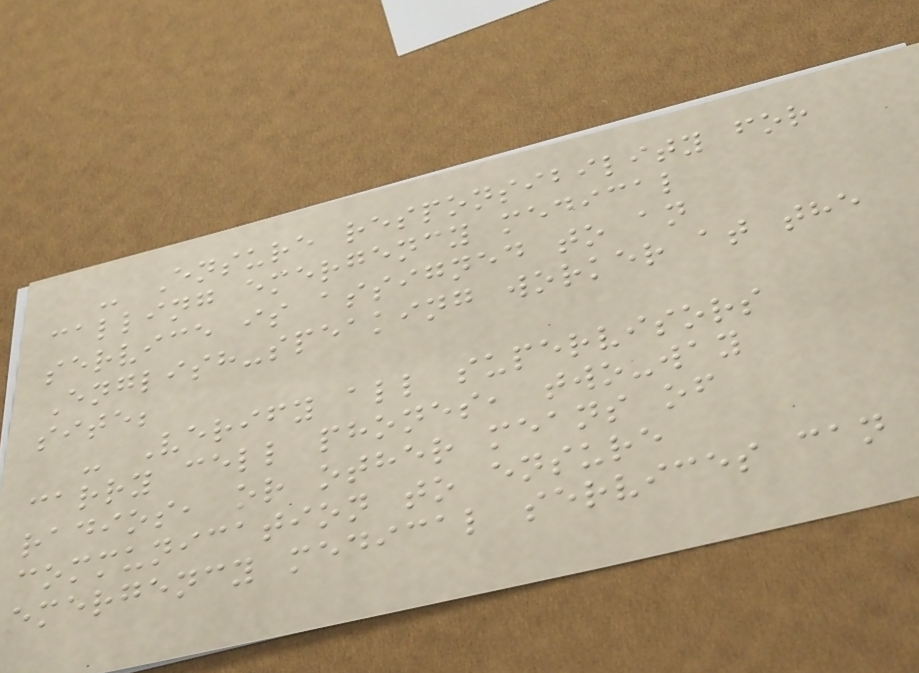- Ensure responsibility for
calling emergency medical
service is assigned to an
English-speaking worker at the
site;
- Verify all supervisors
carry cell phones, two-way
radios, or other means of
communication to ensure
emergency medical services can
